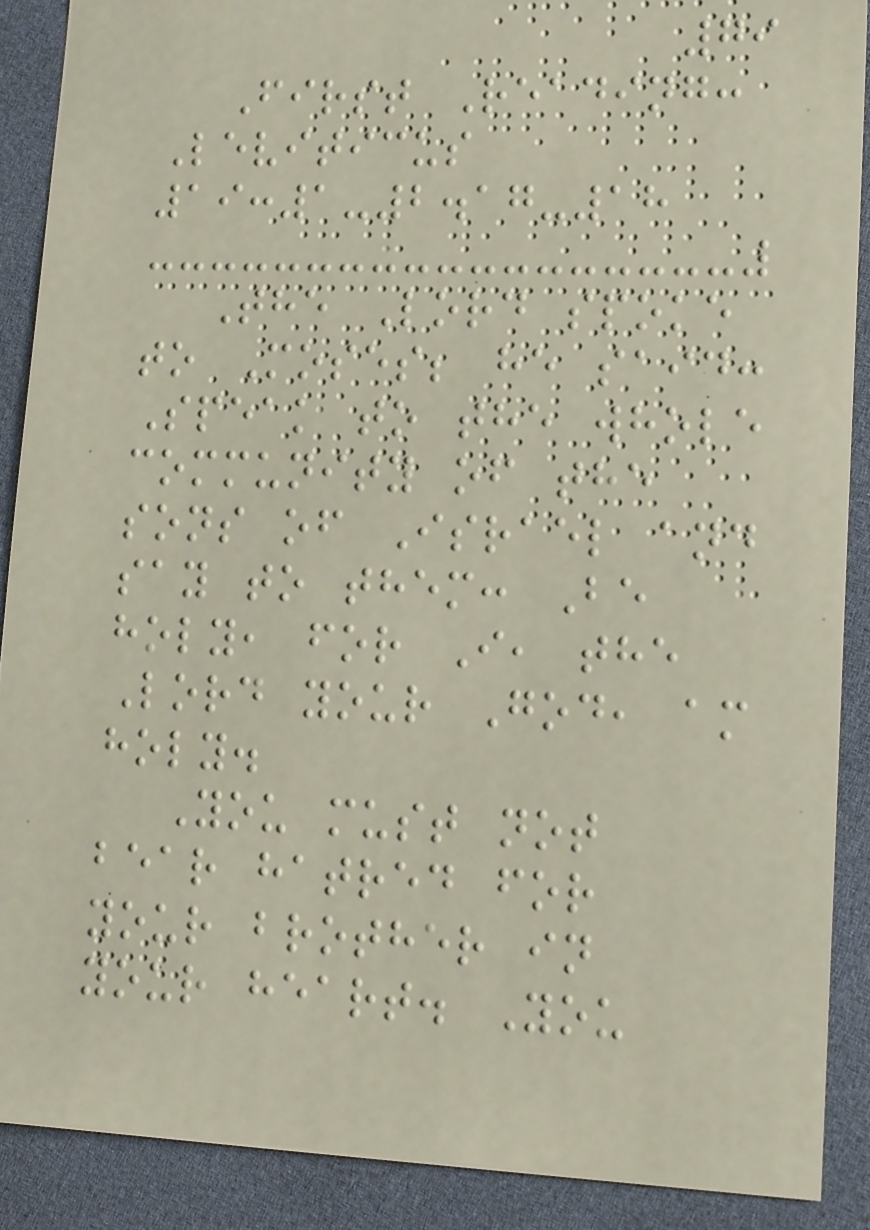79
First Reading:
Leviticus
19:1-2.17-18
The Lord spoke
to Moses; he said:
Speak to the whole
community of the
sons of Israel and
say to them: Be
holy, for I, the
Lord your God, am
holy.
You must not
bear hatred for
your brother in
your heart. You
